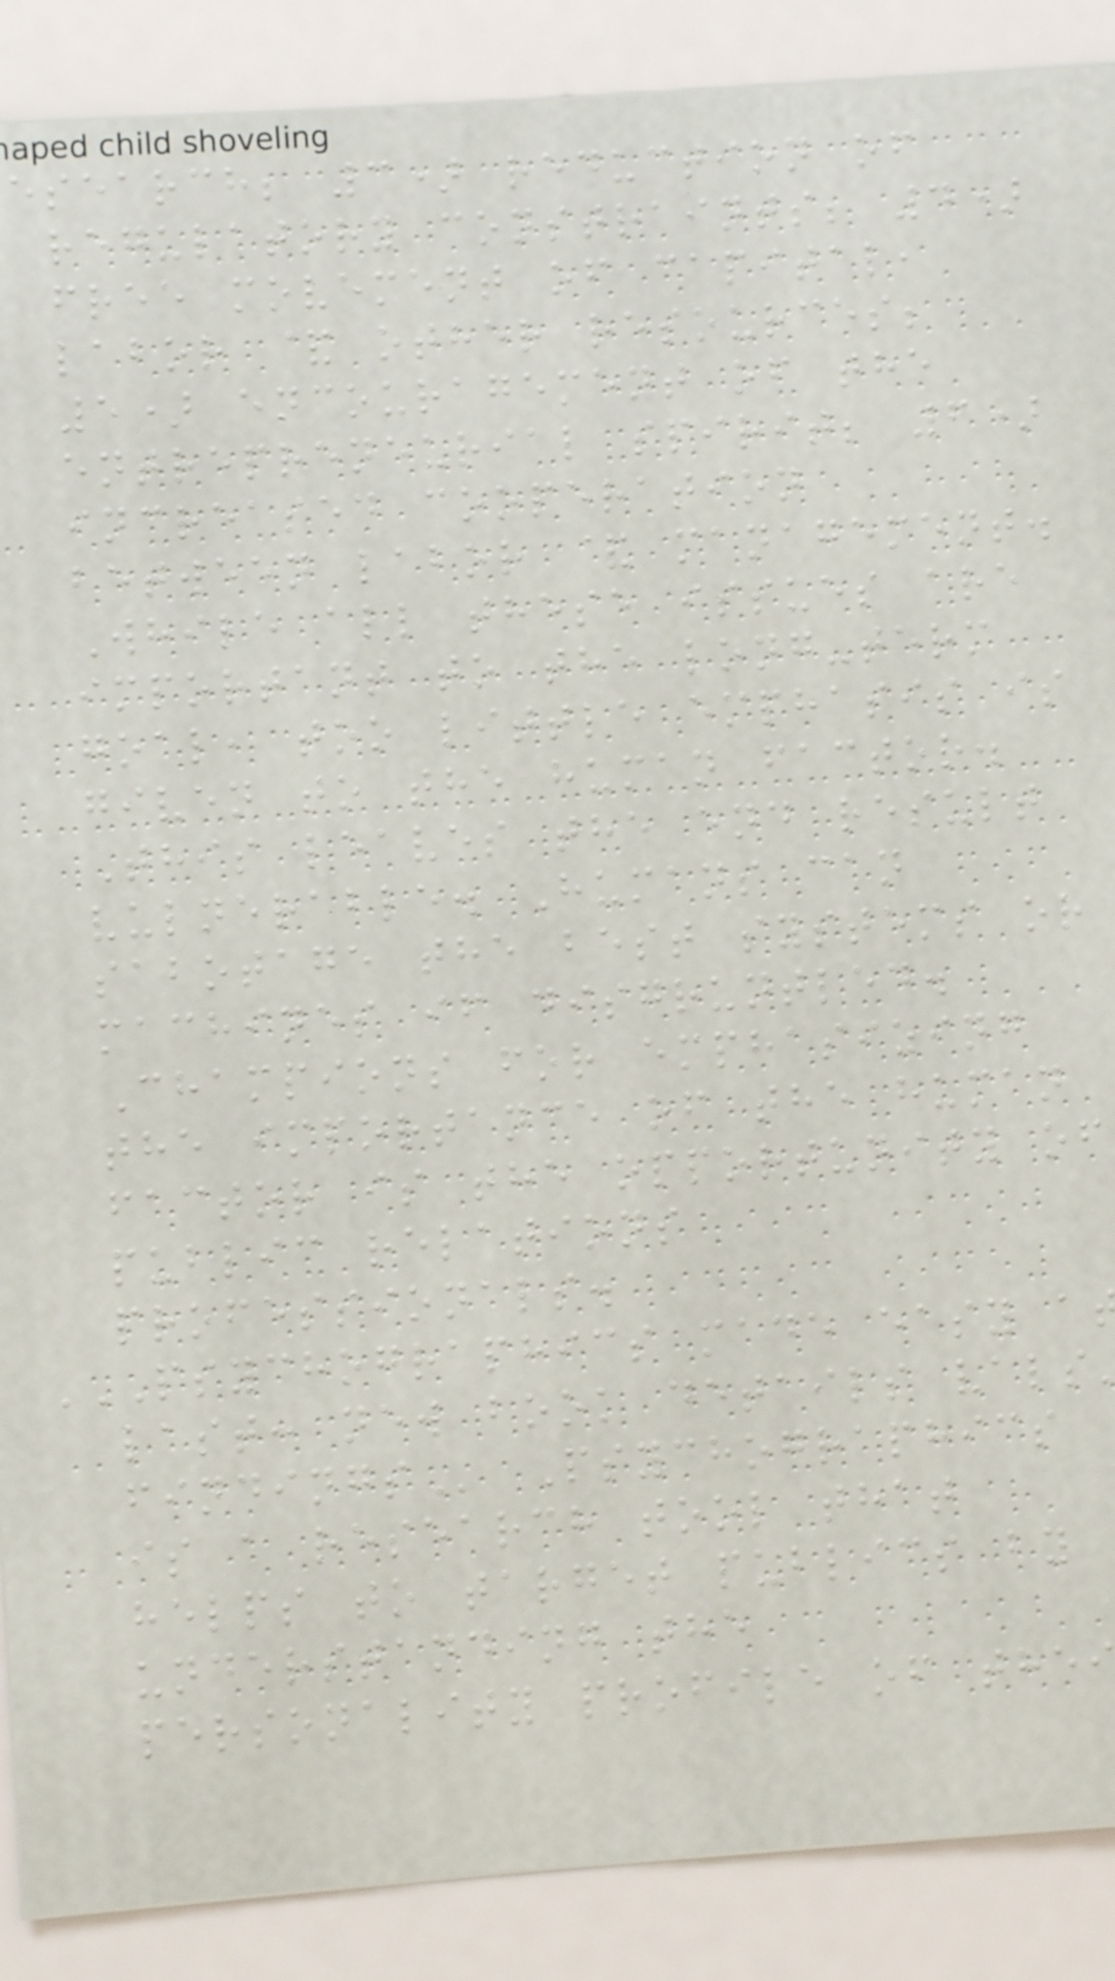esearch; 3) reduction of
regulatory constraints; 4)
free movement of capital,
labor & other resources;
5) encouragement of the
entrepreneurial spirit; 6)
increased cooperation
between labor & management.
While all these issues are
important to the long-term
goal, too little emphasis is
given to the human factor.
This leaves the end result
vulnerable. Humans can
sabotage the best systems or
machines if disgruntled.
Champions for emphasizing
the importance of the human
factor is the opportunity of
public relations
professionals.
last: new book details
Psychographics
is a research tool that
helps to target publics by
understanding the
personality profile of the
